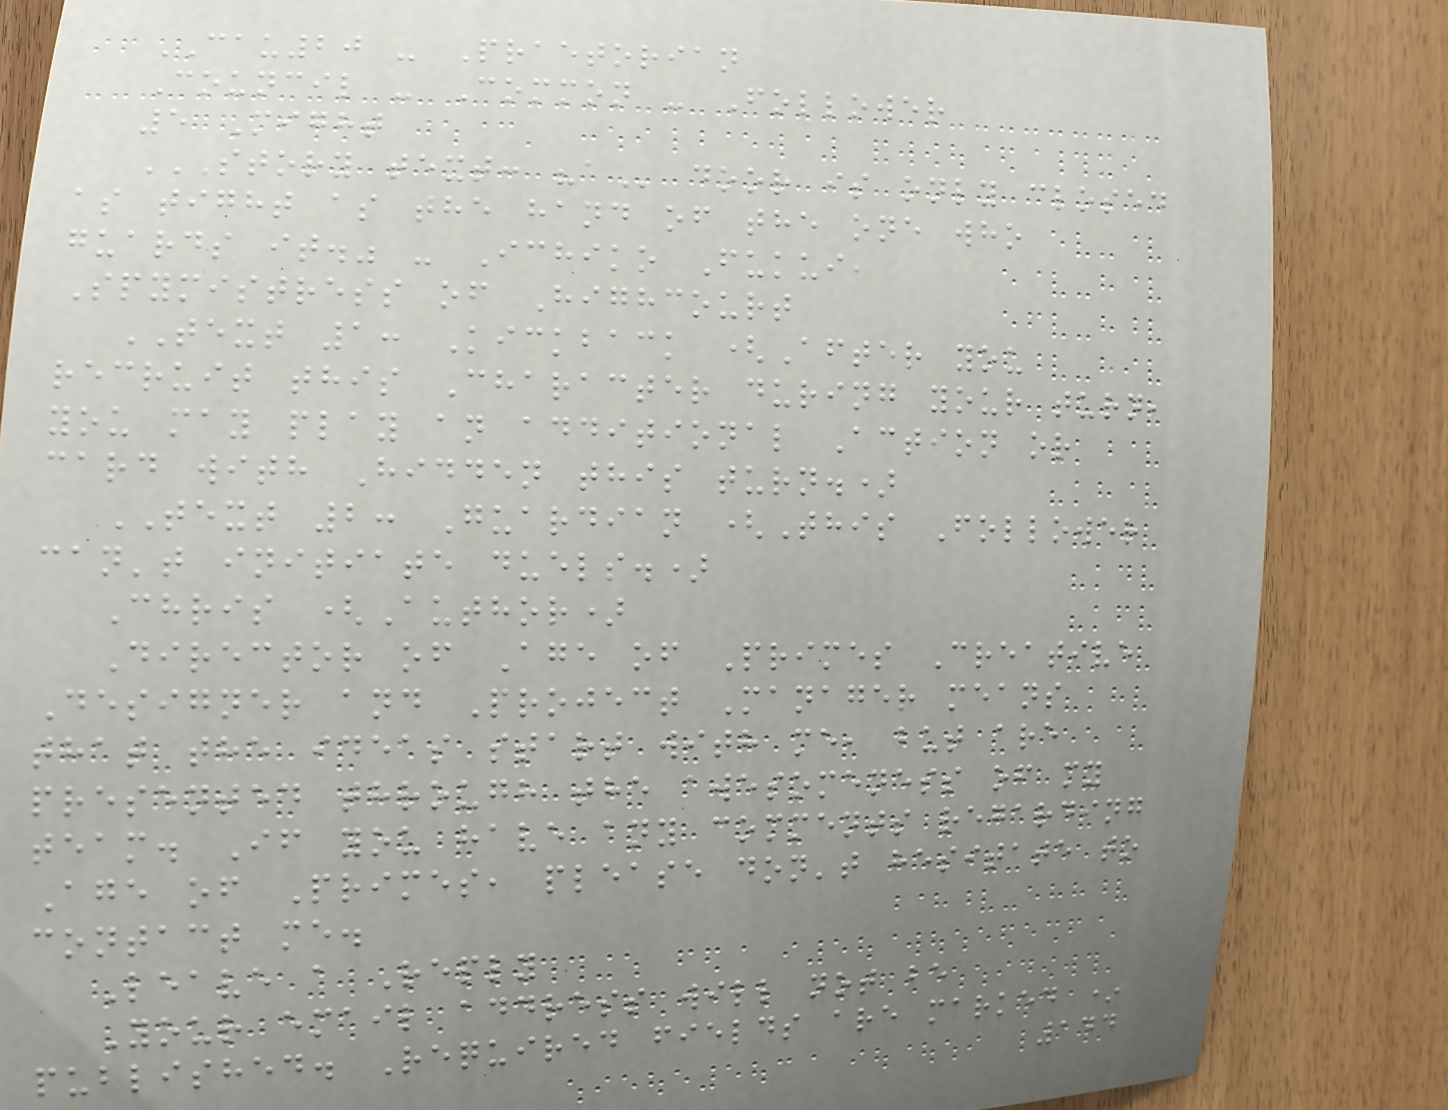CAU20 - Praetorian
Council - Common - Follower
5 Might
STORY TEXT: "A door is only closed
as tight as the hand of the one who
guards it." - Ichiko Fukui,
Spymistress of Highcourt
TEXT 1: Kickback (After you
recruit this Character during your turn,
you may play an additional Action or
card with Hidden this turn.)
TEXT 2: Guardian (This Follower
can't initiate duels.)
Chris (Author)
Director of Age of Primes Creative
Designer and Project Manager means
that the ideas start with me, but are
presented through the awesomeness of my
team. If you have any comments regarding
Age of Primes, please don't hesitate to
contact me.
Leave a Reply
Your email address will not be
published. Required fields are marked *
144
